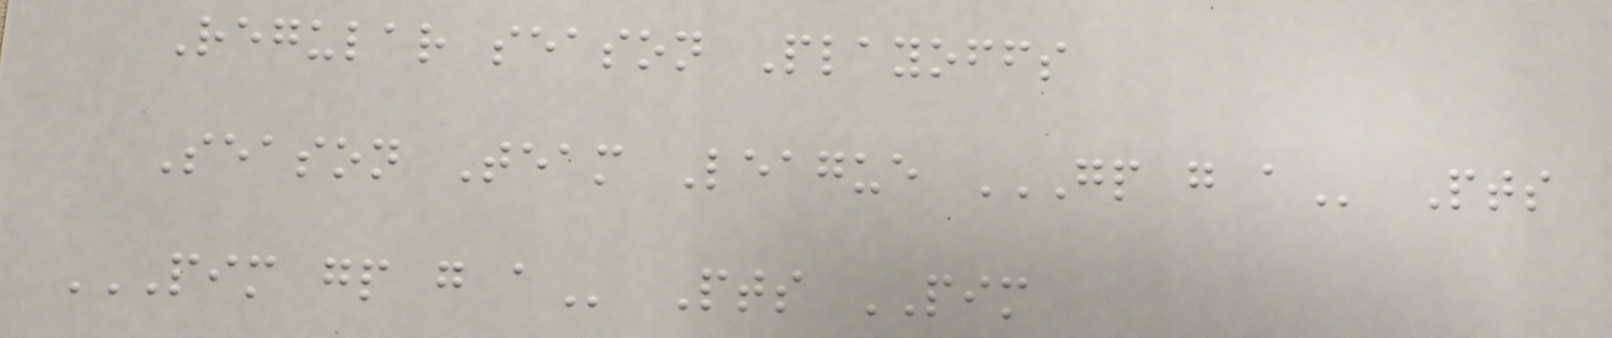Regular season Playoffs
Season Team League GP G A Pts
PIM GP G A Pts PIM
